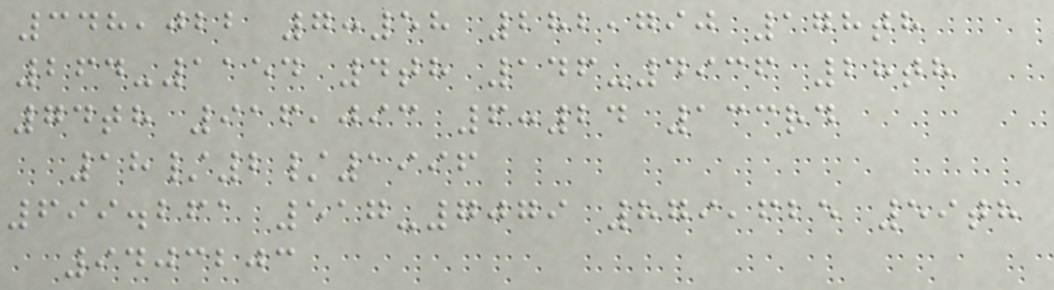348,022 7:58 282,790 178th
264-1154 4th 146-4936 28th
74th 916,093 6:24 133rd
18/2/1996
699.261 517-7079 879,625 59th
9403203
